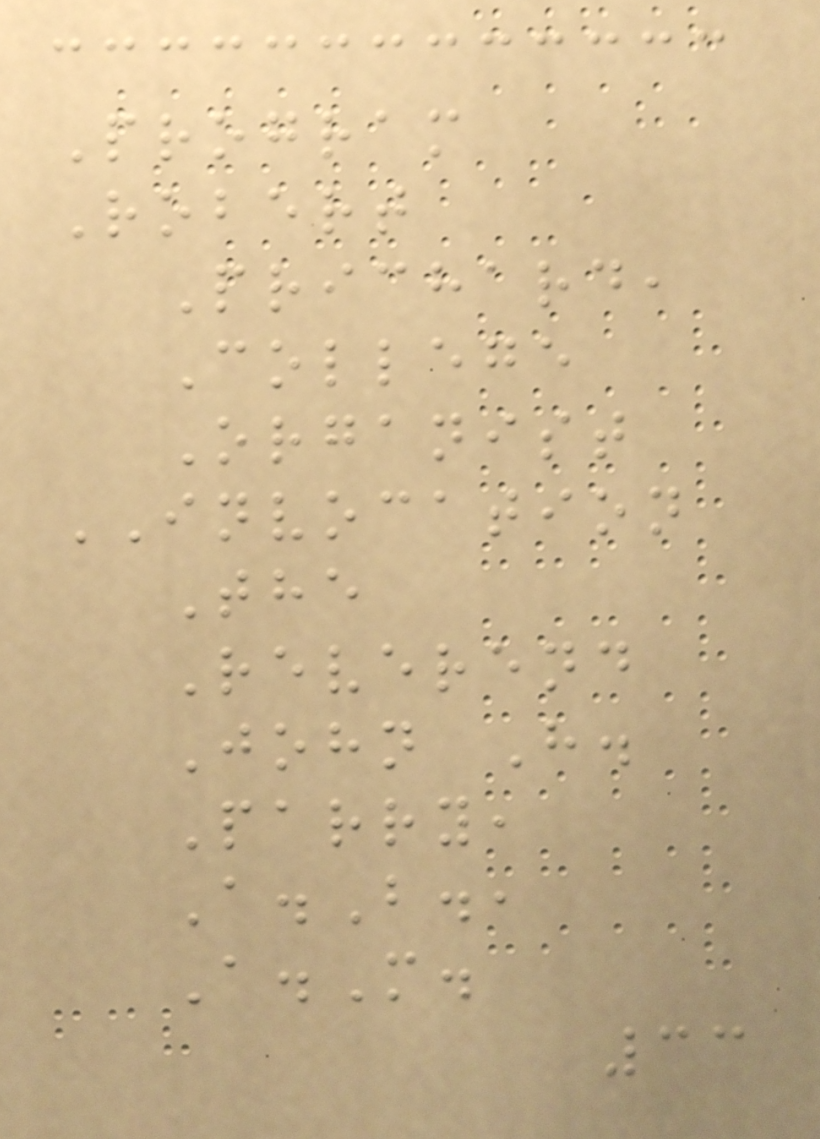Program
Robert
Prichard,
College
Organist
INVOCATION
The
Reverend
John H.
Parry,
A.B.,
A.M.
33
